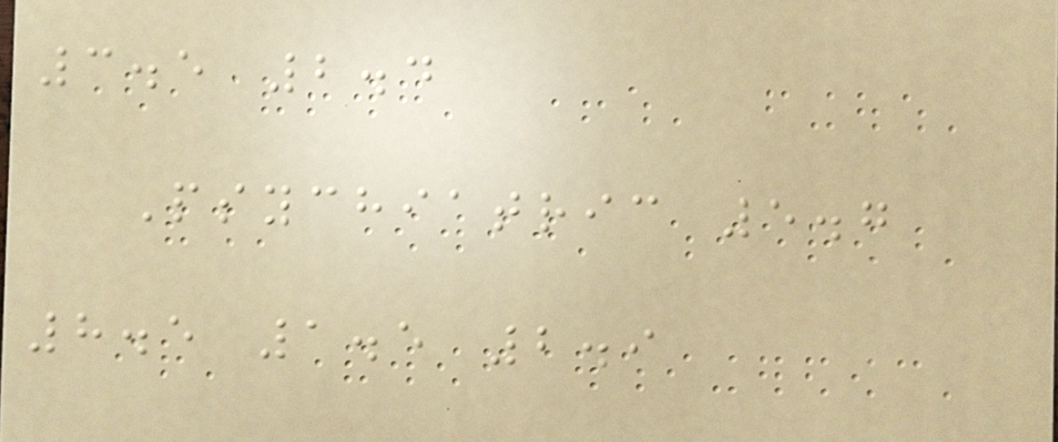3.5 2.4
Psychiatric 5.7
8.5 1.5 2.9
